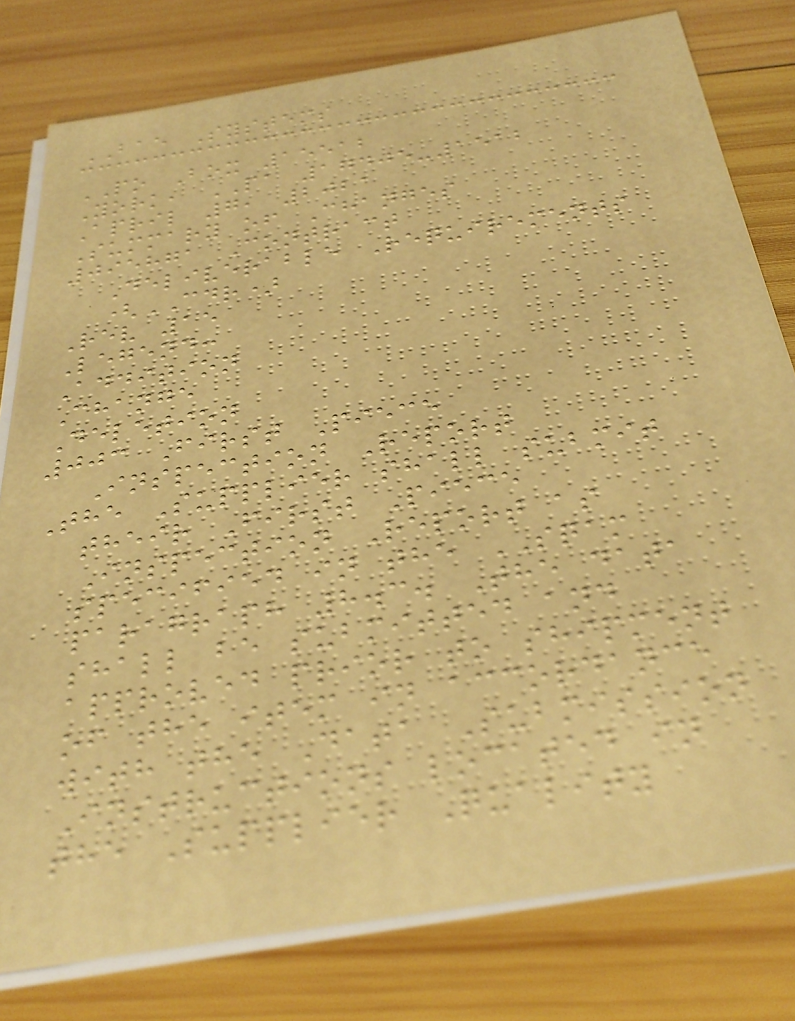BAE Systems
PO Box 15512
York, PA 17405-1512
April 7, 2021
Summary of Changes
095871 Contract
Deliverable Requirements
(CDR)
Rev 15
Legend:
Addition
Change
Deletion
003 First Piece
Inspection Report
The Supplier shall submit
their First Piece
Inspection Report as
specified in the SQAM
paragraph 8.3. The data
shall be submitted and
approved prior to shipment
of the item in accordance
with the Data Submission
Instructions located in
the Supplier Quality
